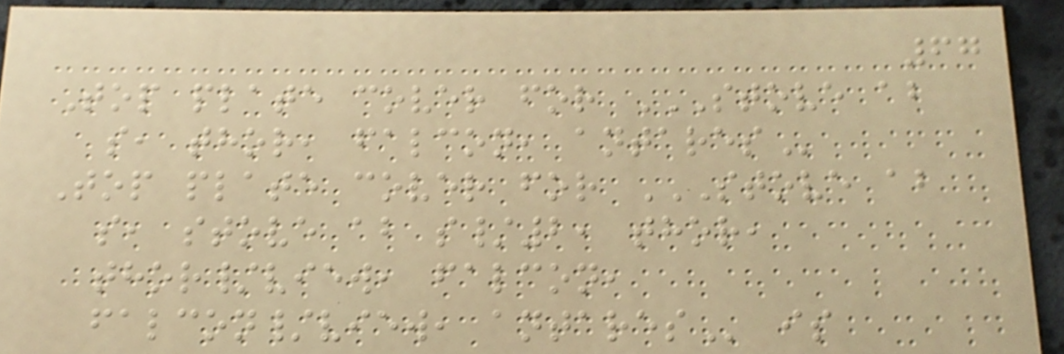67
Top plate cover for STOVE AB
S, THOR, FALCON, ANTARES
Top plate cover for STOVE AB
S, STOVE AB S/2, THOR,
THOR/VIEW, FALCON,
FALCON/VIEW, ANTARES is
